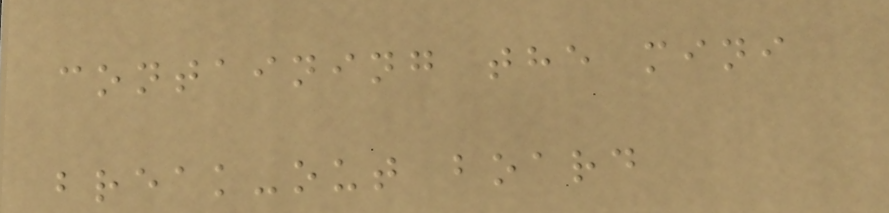containing the mini
break-out board
